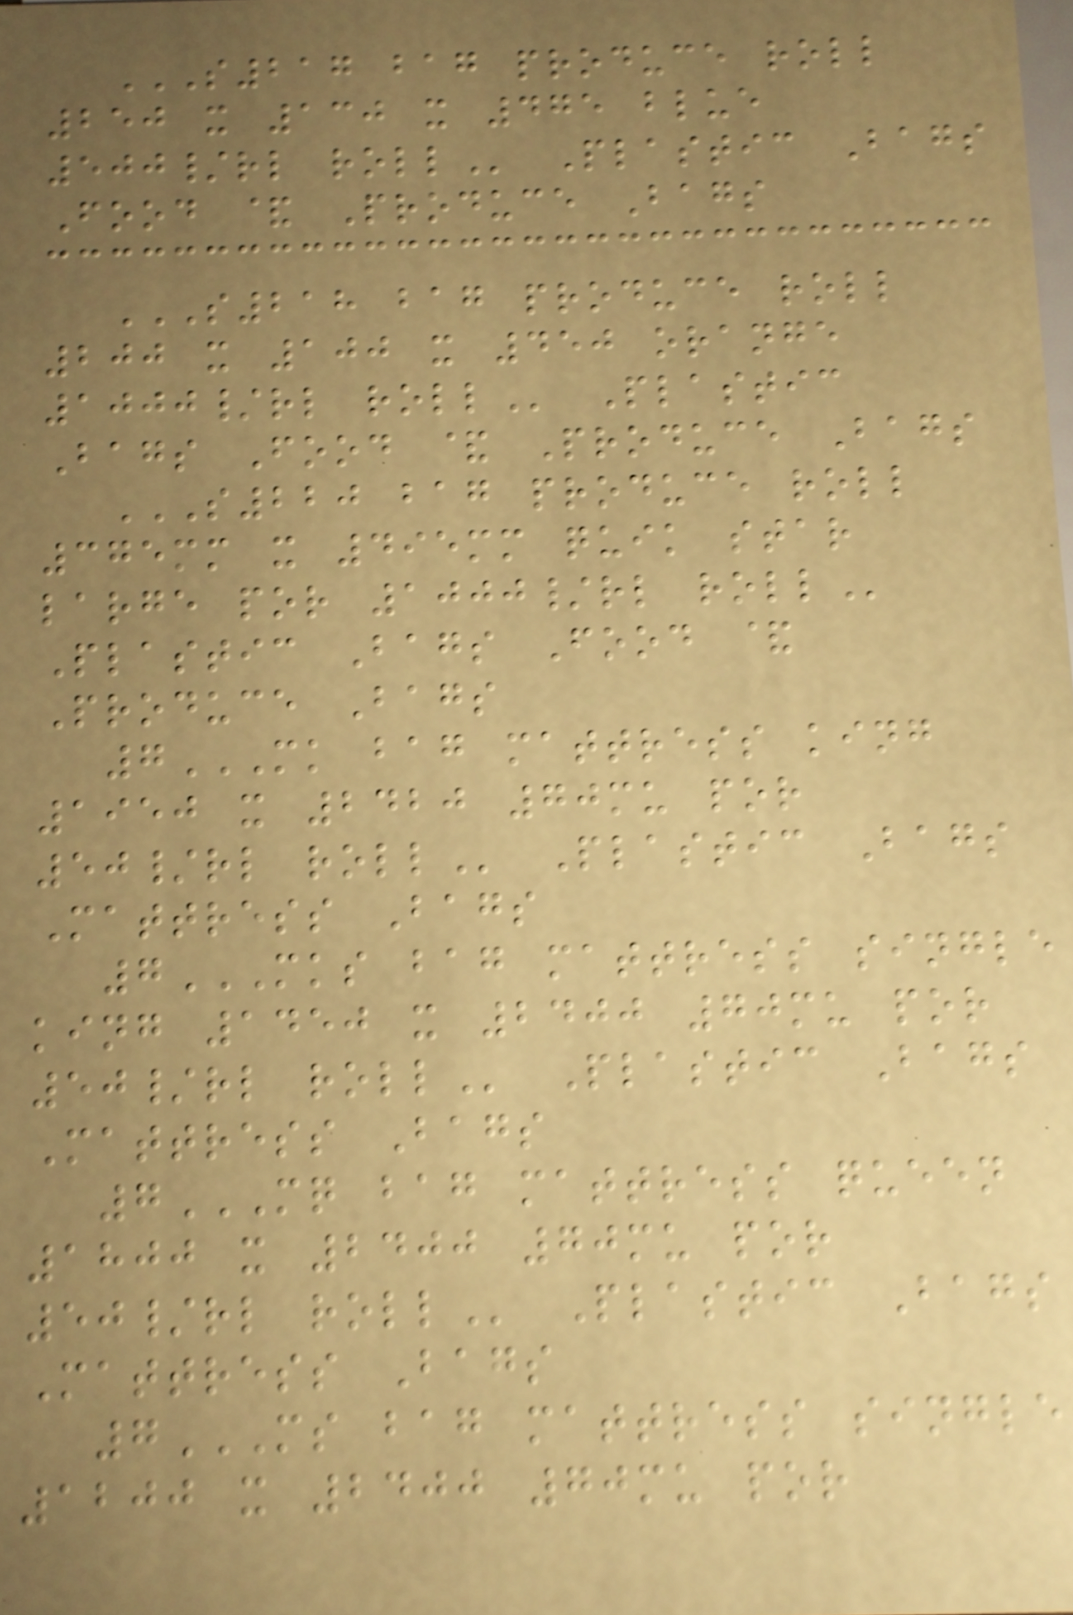S217 BAG PRODUCE ROLL
250 X 130 X 475 BLUE
500/RL ROLL Plastic Bags
Food & Produce Bags
S218 BAG PRODUCE ROLL
200 X 100 X 450 ORANGE
1000/RL ROLL Plastic
Bags Food & Produce Bags
S220 BAG PRODUCE ROLL
375MM X 495MM QUIK STAR
LARGE POR 1000/RL ROLL
Plastic Bags Food &
Produce Bags
7MK BAG MATTRESS KING
1950 X 2420 70MU POR
50/RL ROLL Plastic Bags
Mattress Bags
7MKS BAG MATTRESS SINGLE
KING 1450 X 2400 70MU POR
50/RL ROLL Plastic Bags
Mattress Bags
7MQ BAG MATTRESS QUEEN
1800 X 2400 70MU POR
50/RL ROLL Plastic Bags
Mattress Bags
7MS BAG MATTRESS SINGLE
1200 X 2400 70MU POR
